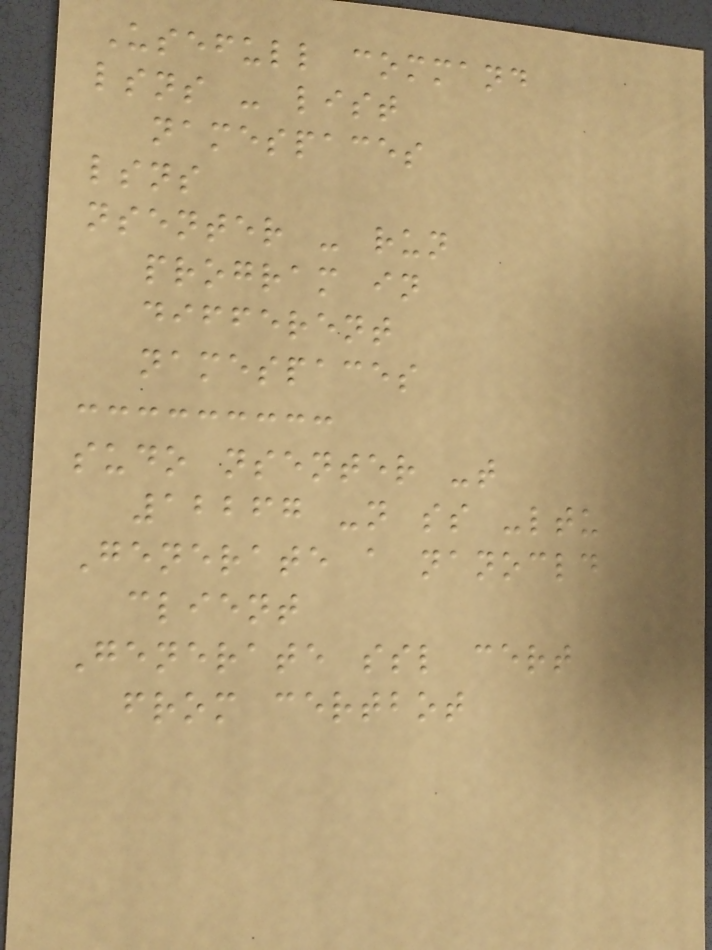Usefull command
lsns - list
namespaces
lsns
nsenter - run
program in
different
namespaces
sudo nsenter -t
12267 -n ss -ltu
Generate a nanocld
client
Generate ssl cert
from certbot
